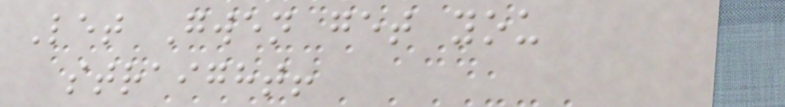Let Gwen get you
straight!
